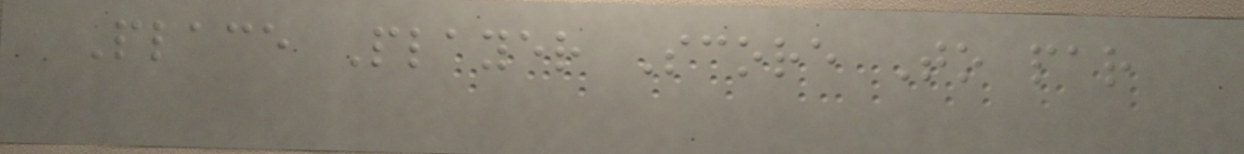Place Player Score To par
